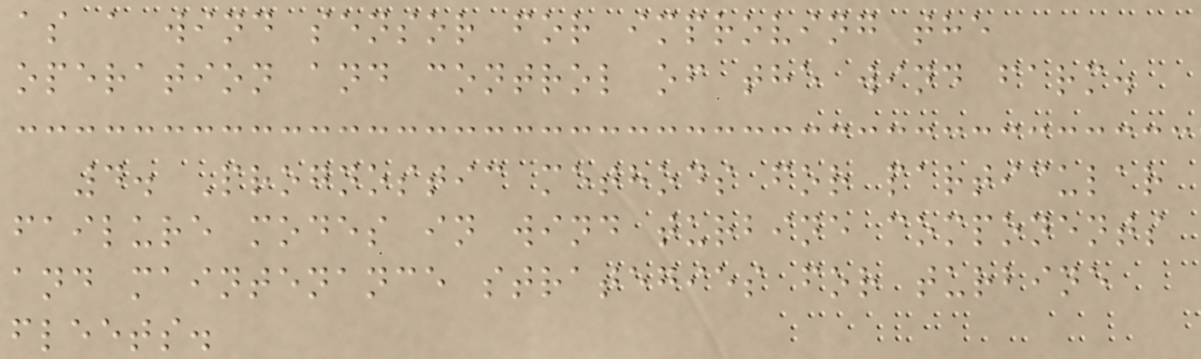as a wind sensor for improving the
operation and control of the wind farm.
4. Prognostic methods for particular
failure modes in wind turbine components
and maintenance strategies for turbine
fleets.
